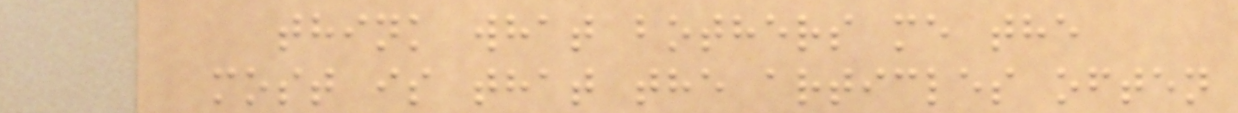think what bothers me the
most is that the articles often
